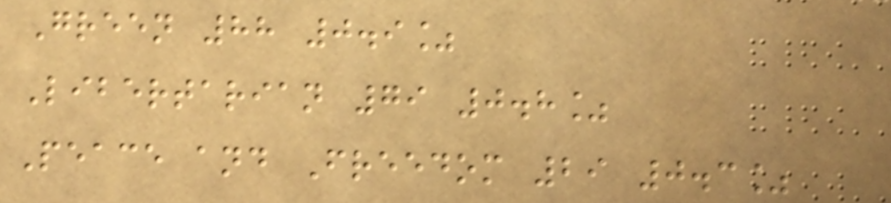Green 88 0.9%
Libertarian 79 0.8%
Peace and Freedom 29 0.3%
